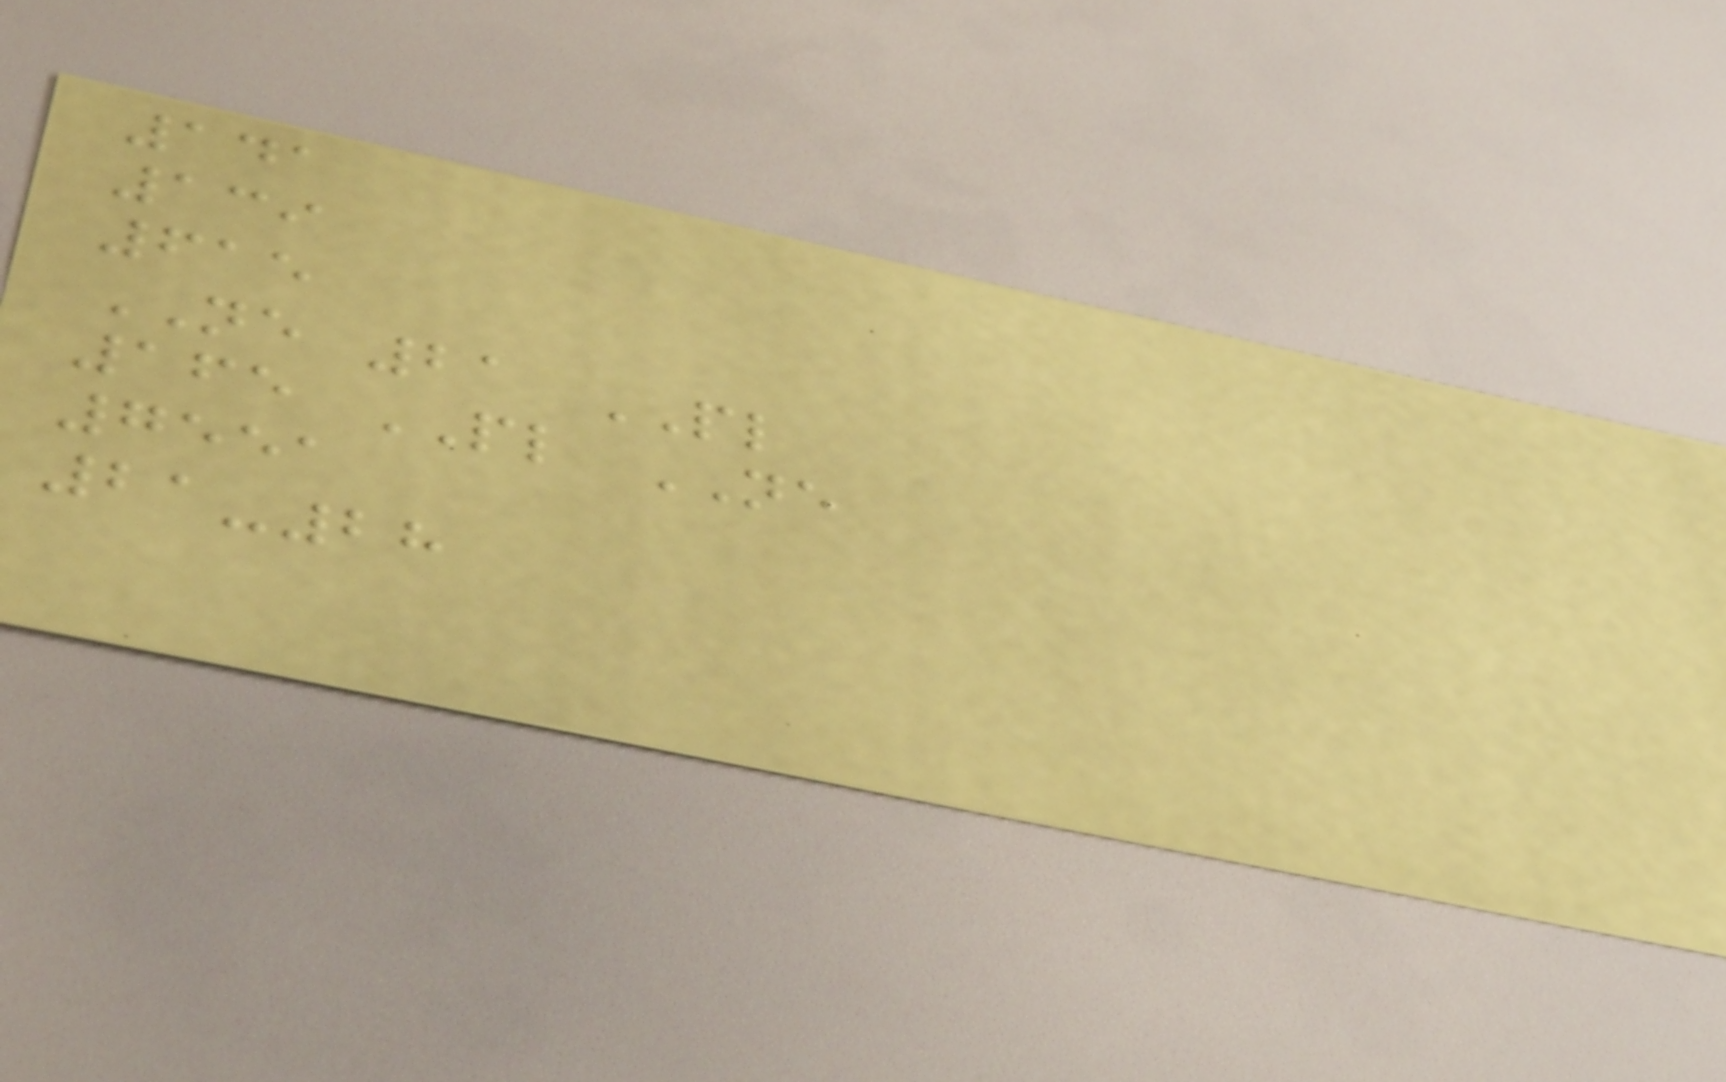141
139
615
NE 21 PL
165 PL NE
7551
21-28
